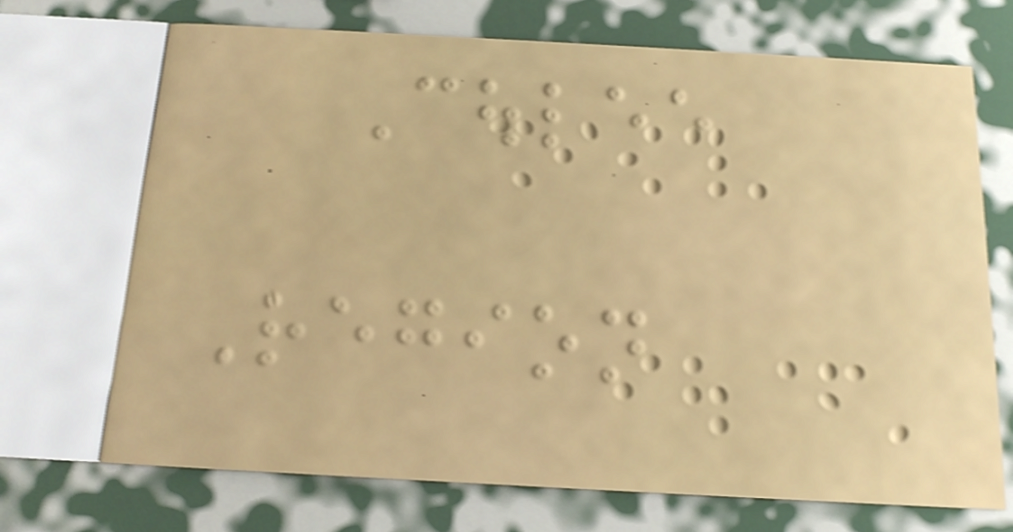Coulee
Region
